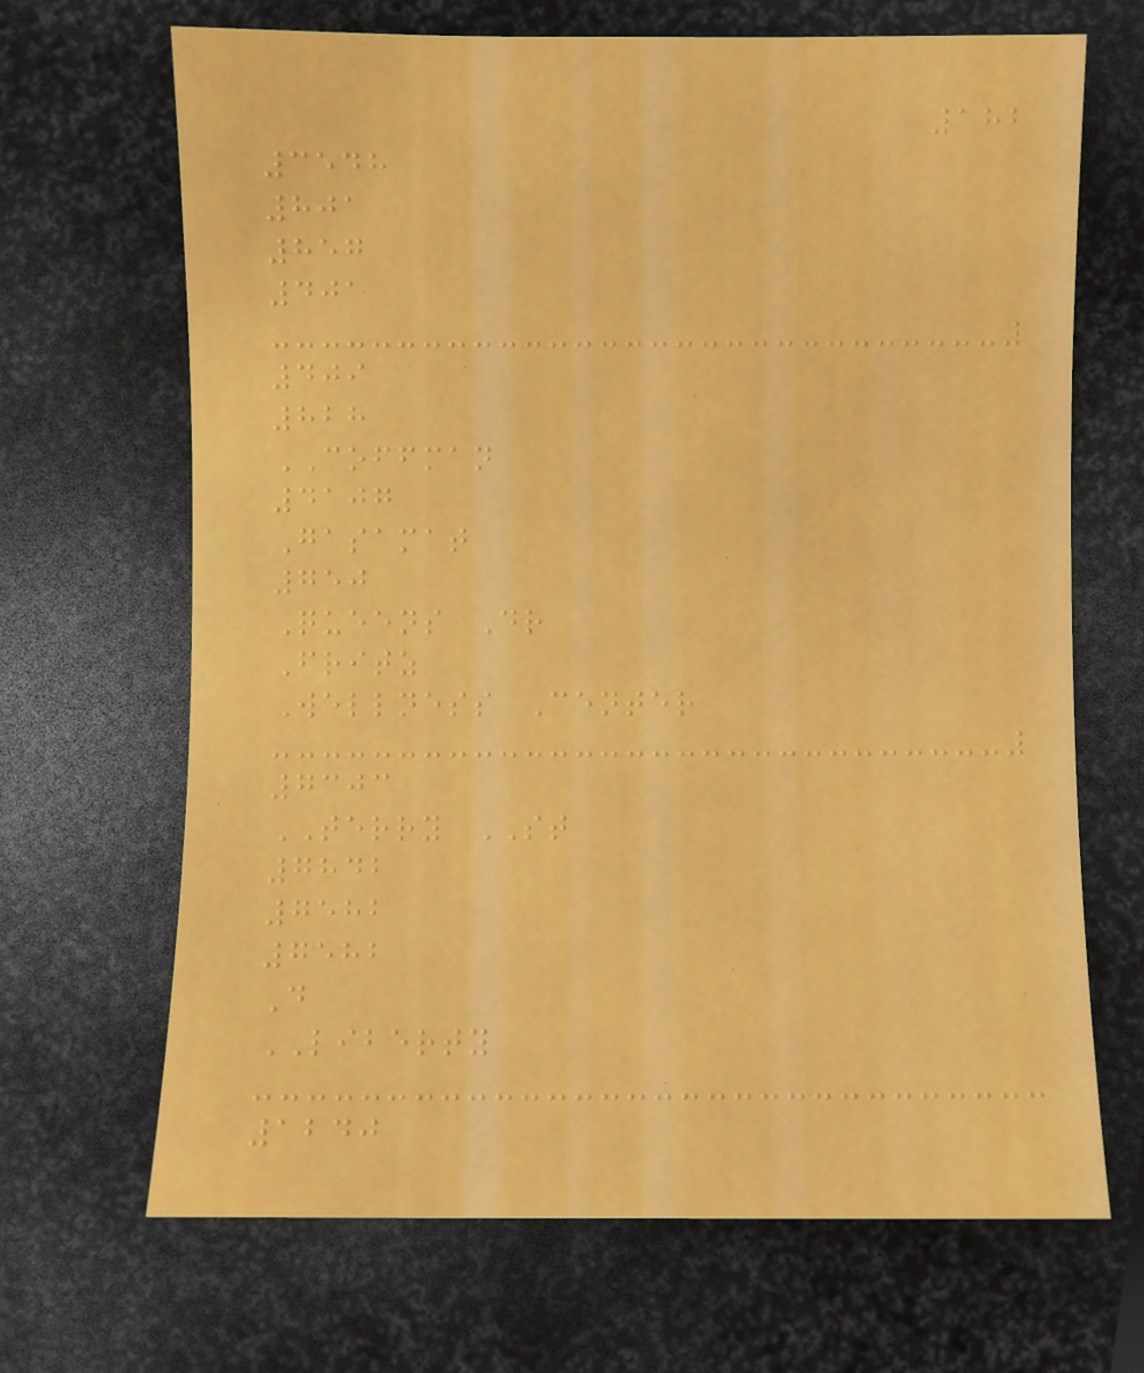182
3548
801
857
401
409
828
COFFMAN
4107
Gasamat
750
Queens Dr
Fritz
Wellness Center
7303
TERRY ST
7842
7582
7582
D
LIBERTY
1240
